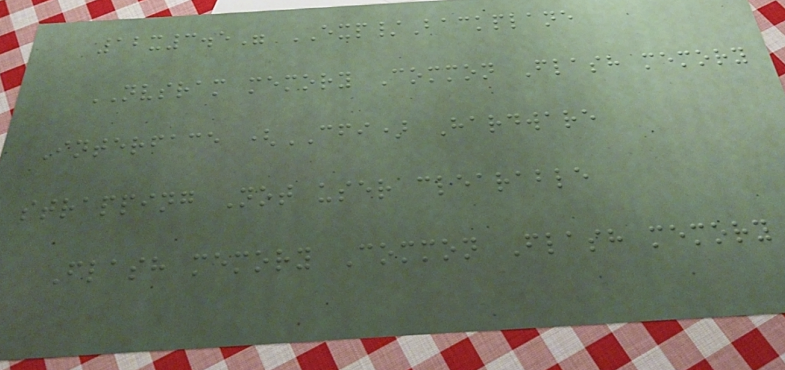12x3.5" EXP/Backplane
NVSRAM memory Common Flash memory
Interface (CFI) Hardware
strapping Not user clearable
Flash memory Common Flash memory
